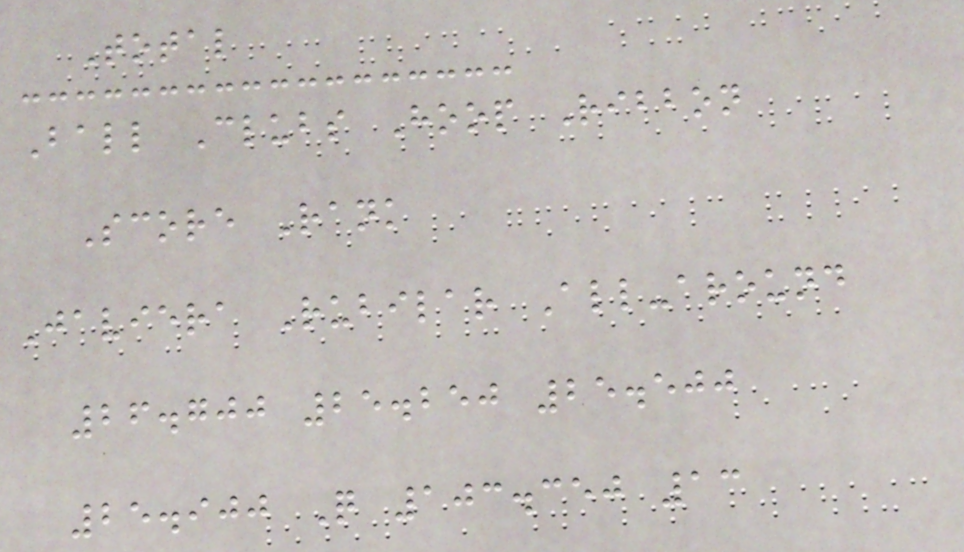Total
Ball Clubs Hoop Ribbon
Score Rank
Javiera Rubilar All-around
26.700 25.250 25.500
25.900 Q 103.350 13
